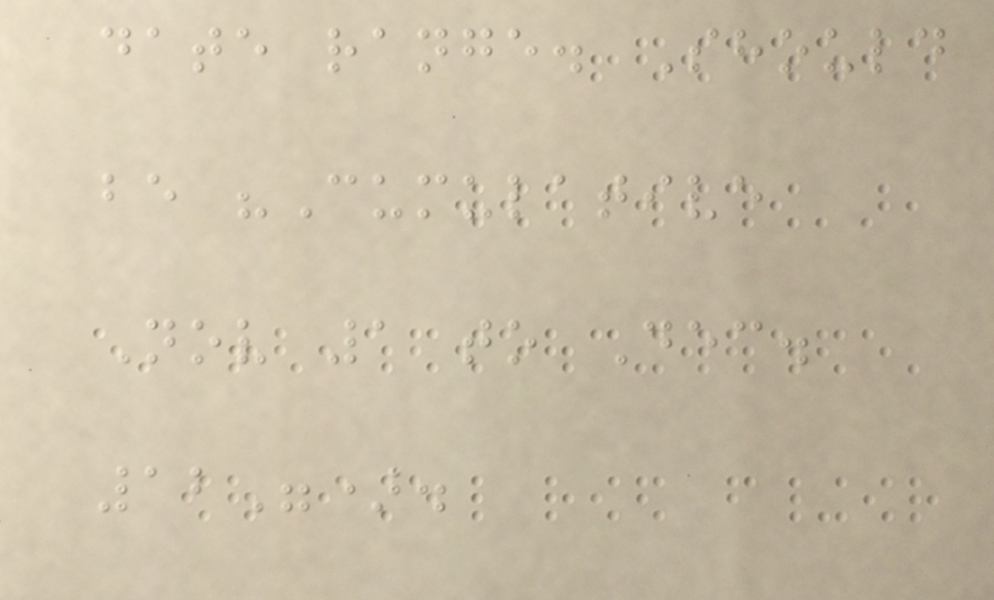date range. Should
be "Cumulative
Nov 1 to Dec.
12").
